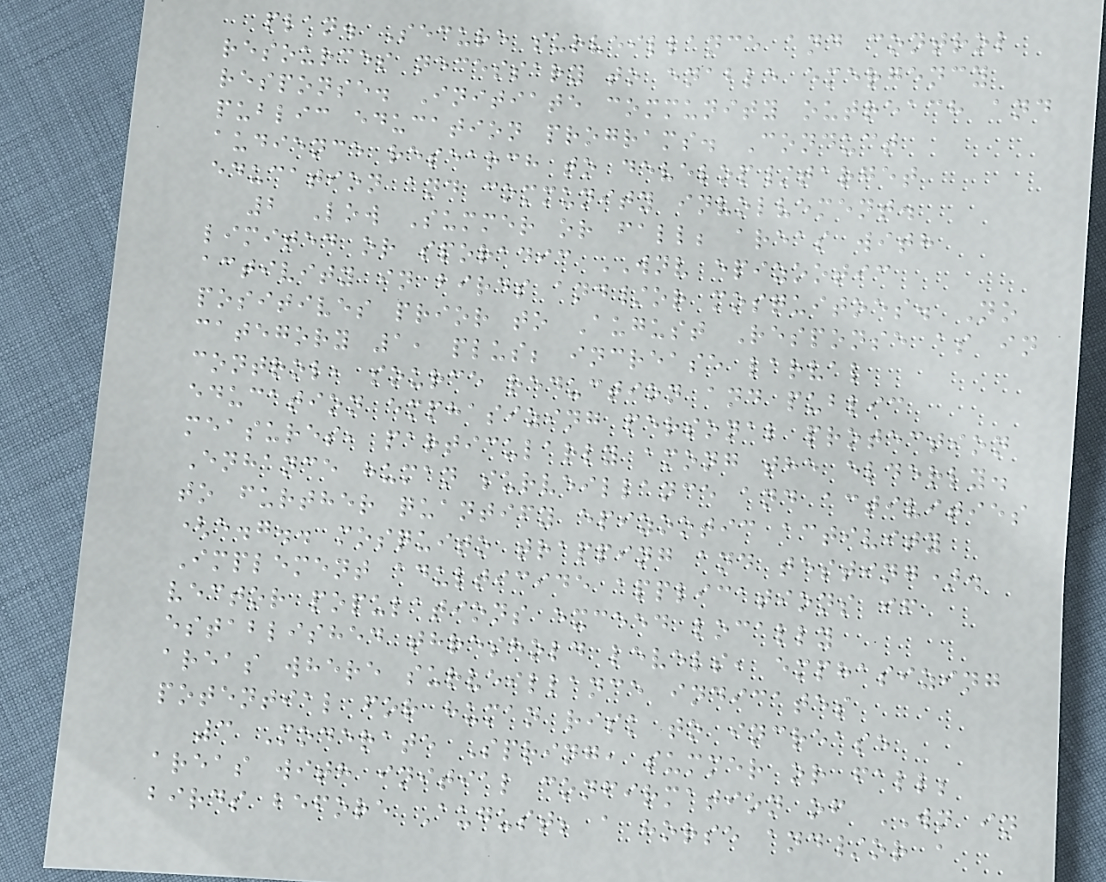plan. Secure surveillance and control
resources necessary to enable emergency
response. Initiate community outreach and
public education programs. Conduct
audience research to develop/target
education and community involvement.
2 Low Summer or fall; areas with
limited or sporadic WNV epizootic
activity in birds and/or mosquitoes. No
positives prior to August Response as in
category 1, plus; increase larval
control, source reduction and public
education emphasizing personal protection
measures, particularly among the elderly.
Enhance human surveillance and activities
to further quantify epizootic activity
(e.g.. mosquito trapping and testing).
Implement adulticide applications if
vector populations exceed locally
established threshold levels, emphasizing
areas where surveillance indicates
potential for human risk to increase
3 Moderate Spring, summer or fall;
areas with initial confirmation of WN in
birds before August; a horse and/or a
